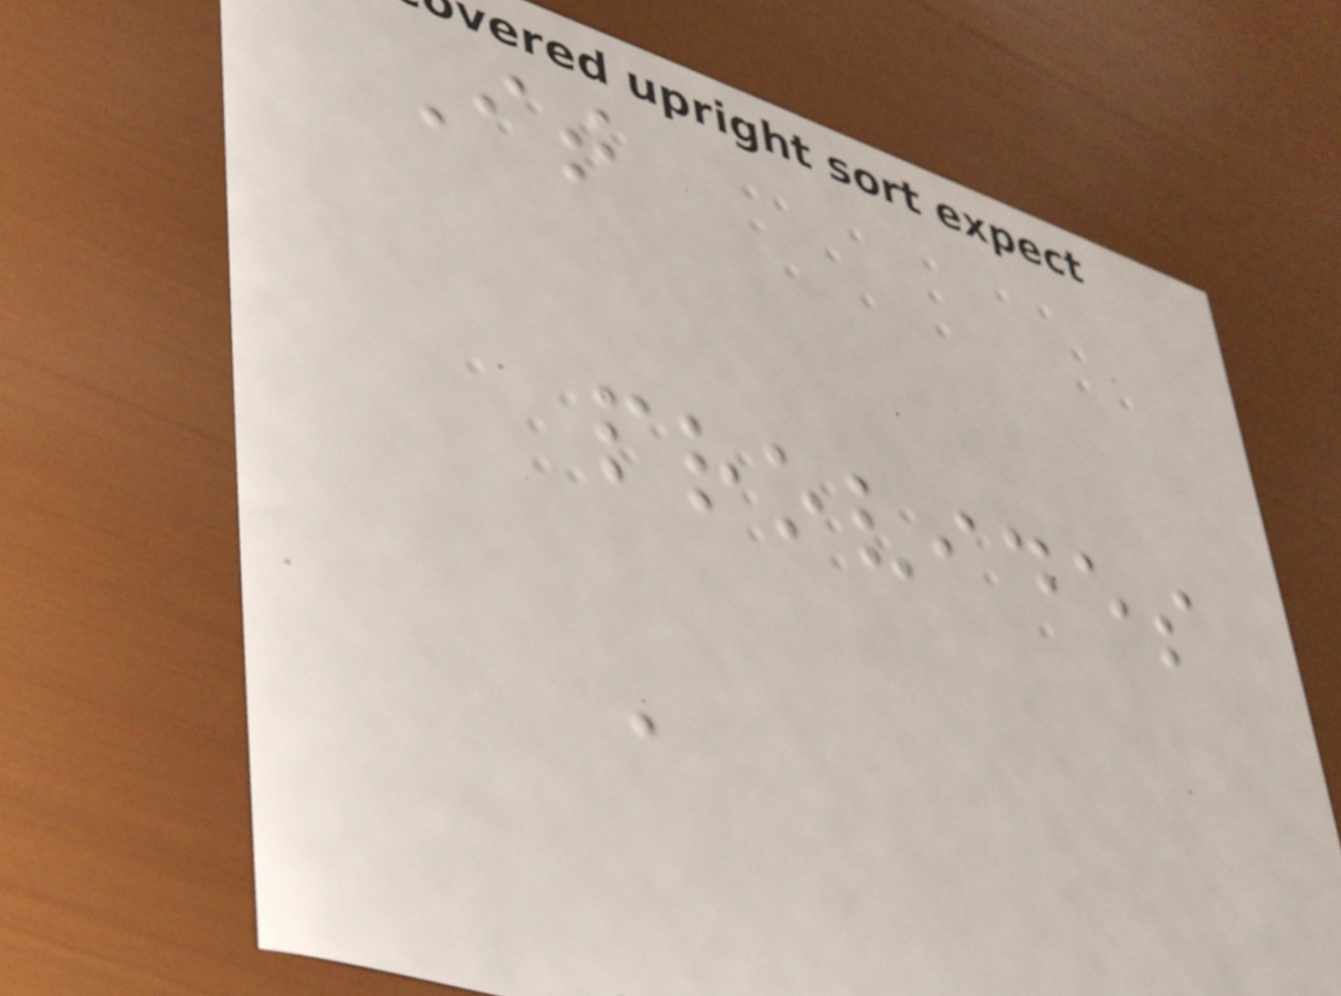It
provides
a
